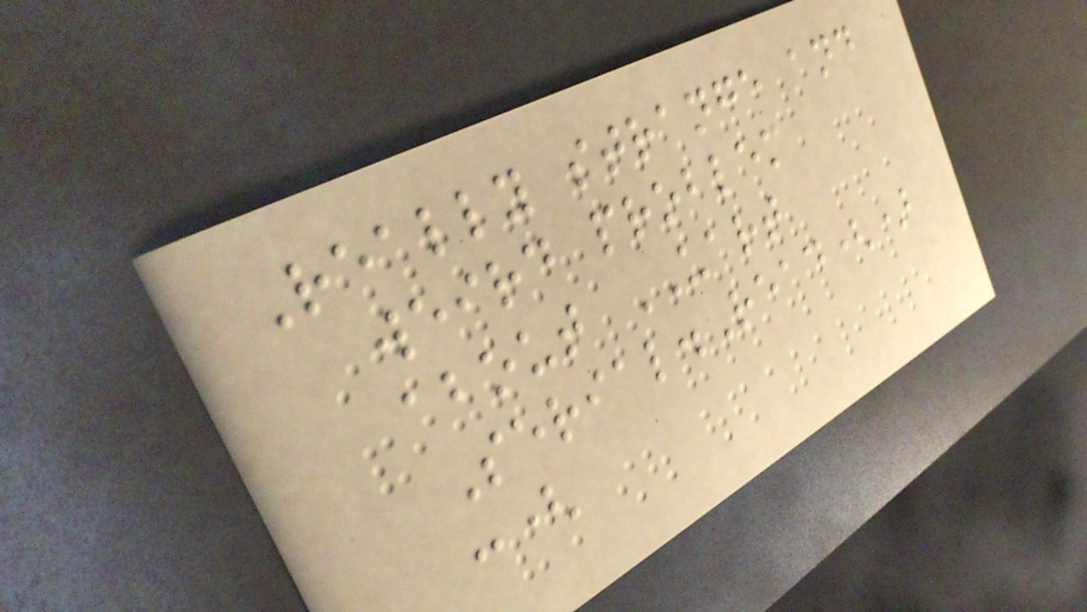Really strange and
weird problem
about UART
Serial.Read()
:(
